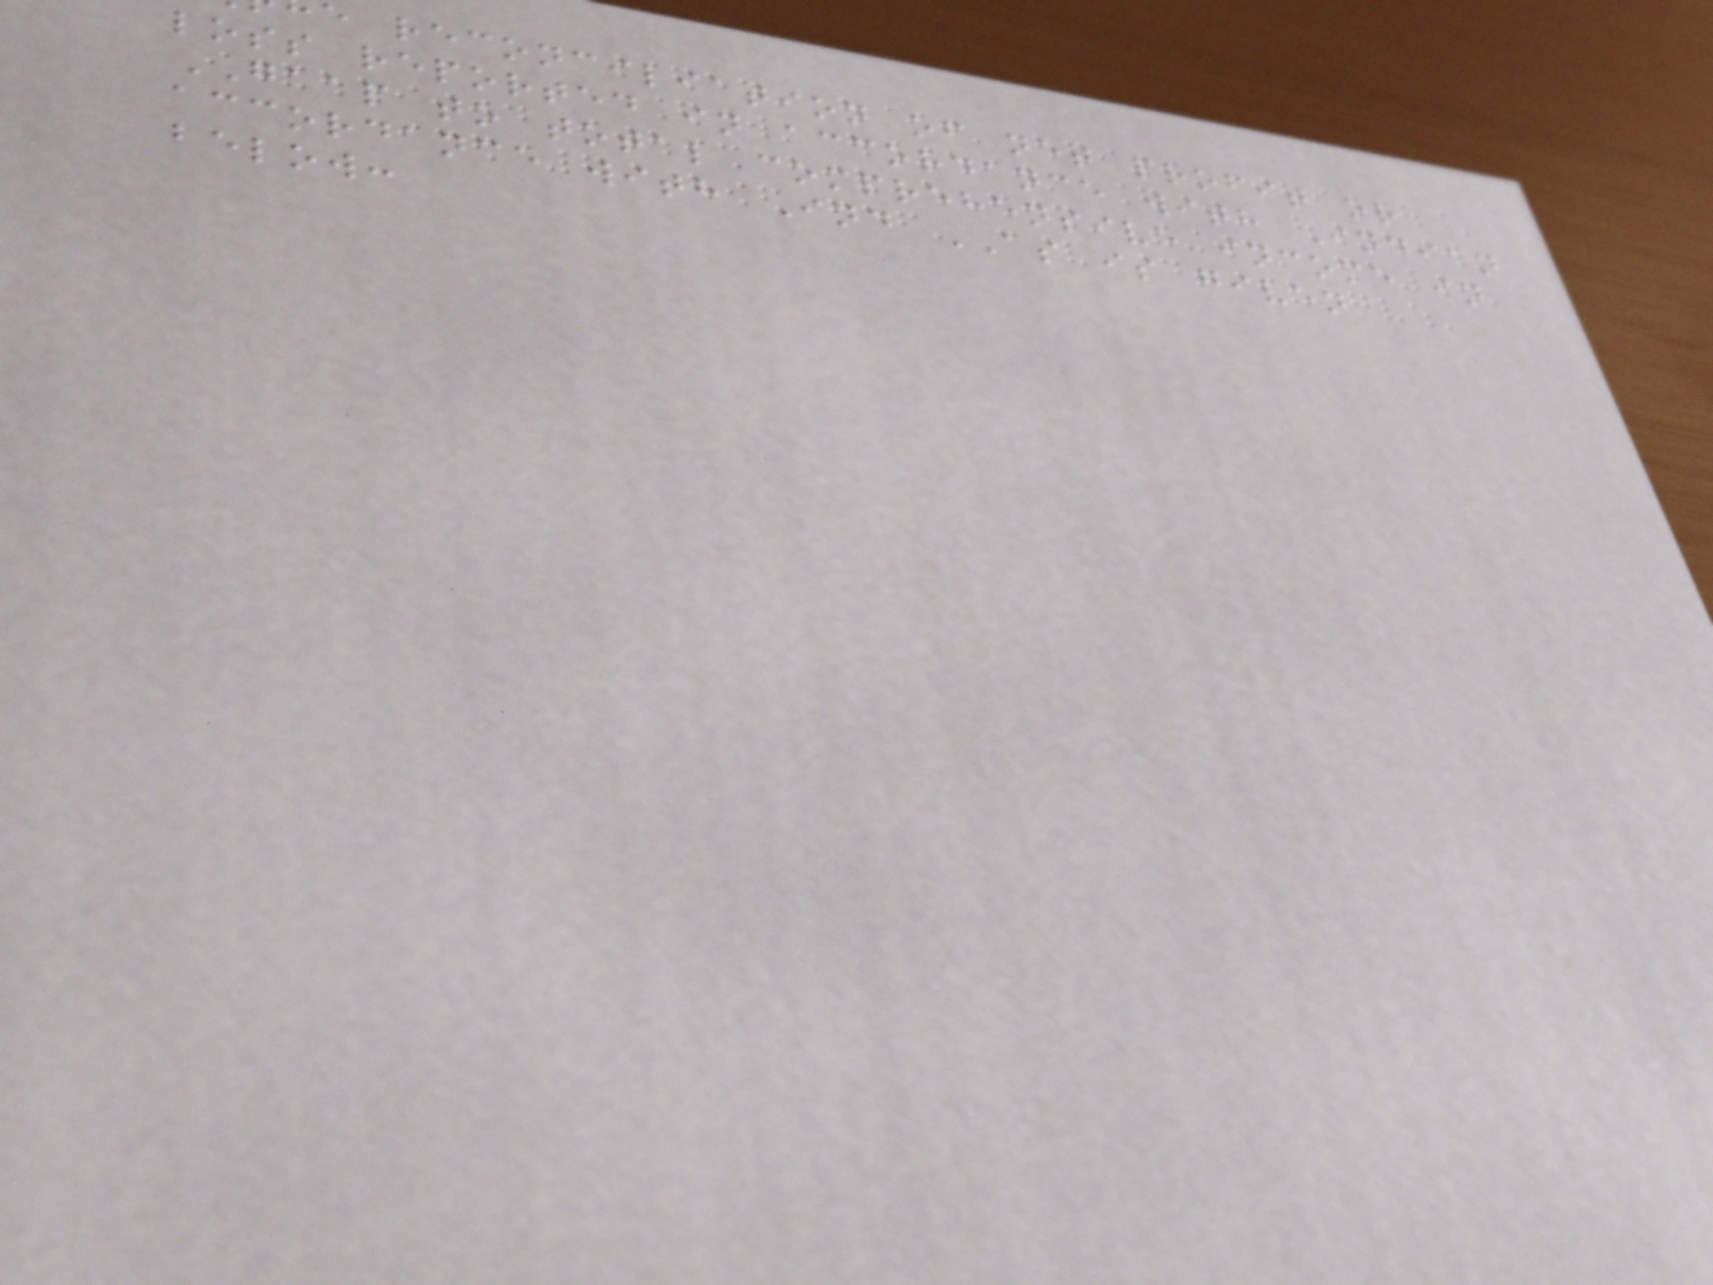e reconciliation of net profit or
loss reported in accordance with Indian
GAAP to total comprehensive income in
accordance with Ind AS is given
below:
